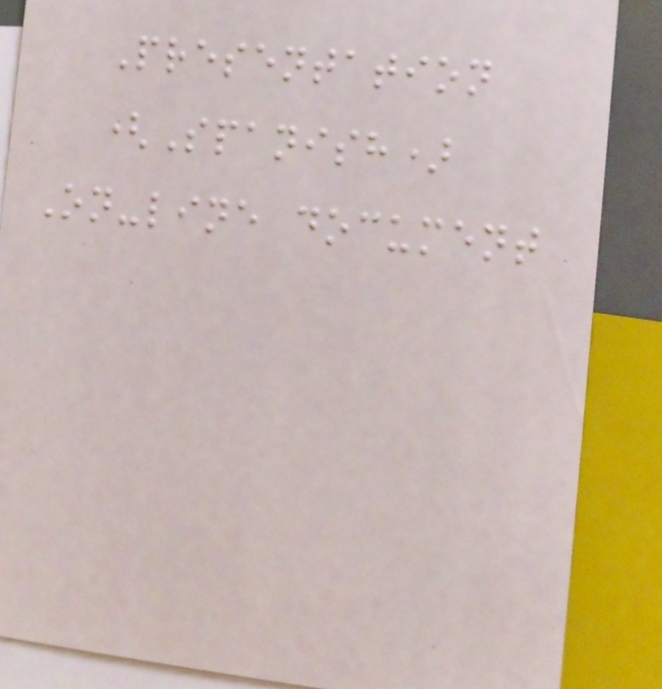Presentation
(Spanish)
On-line document
